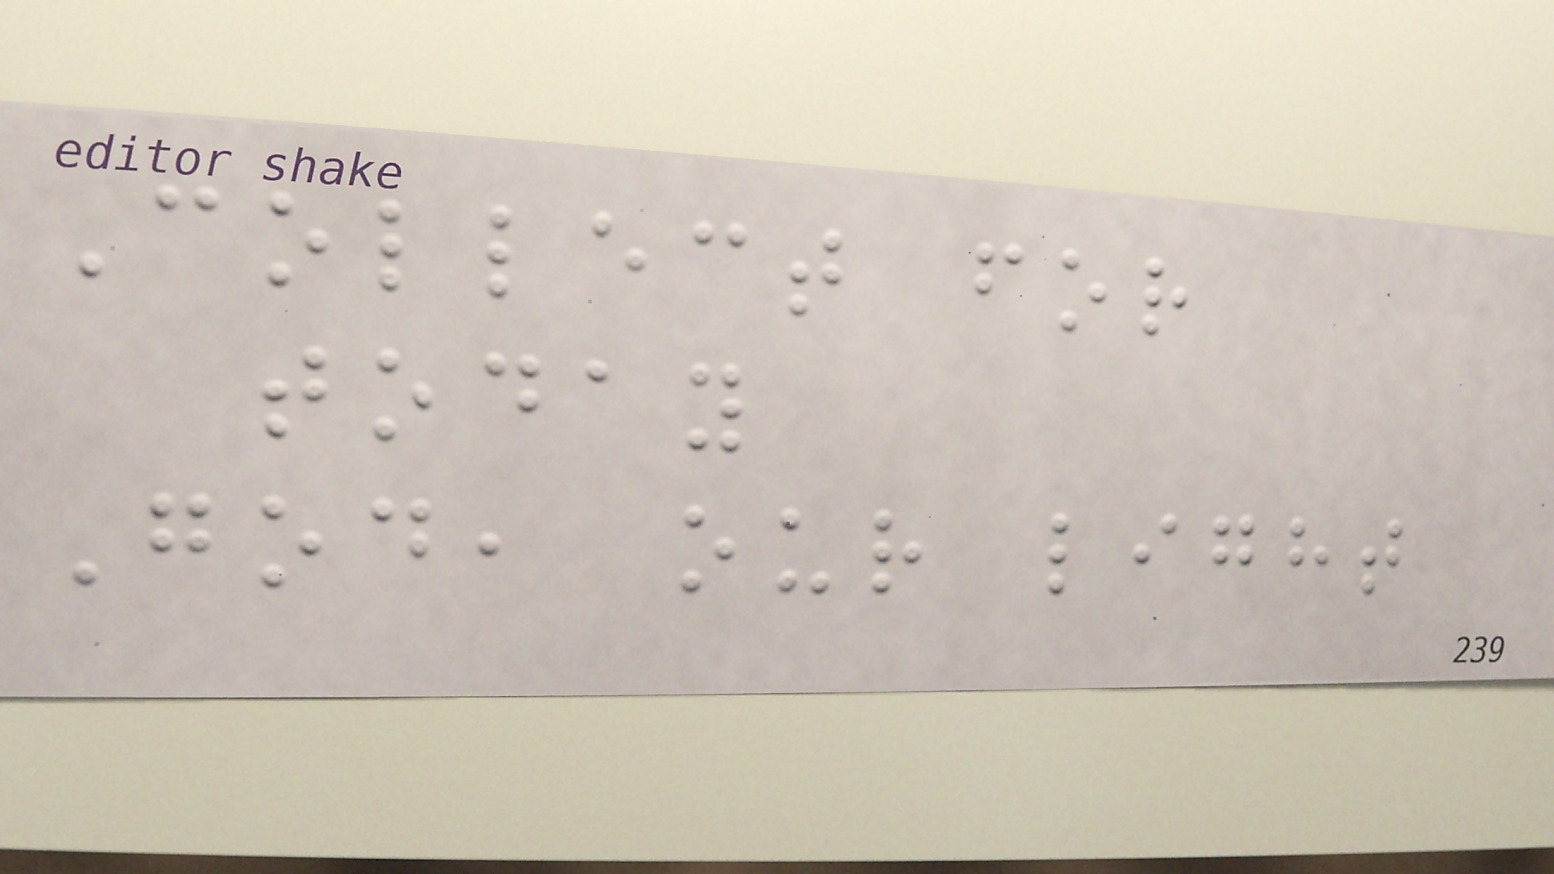Collect for
today
God, our light
